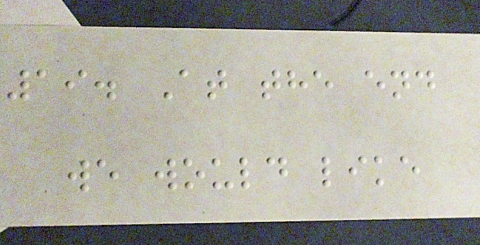19. At the end
we would like
